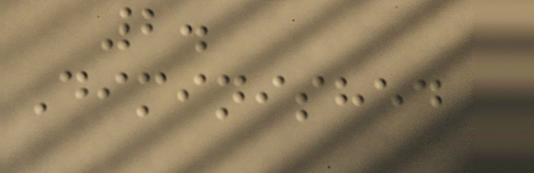2.
Diminished
